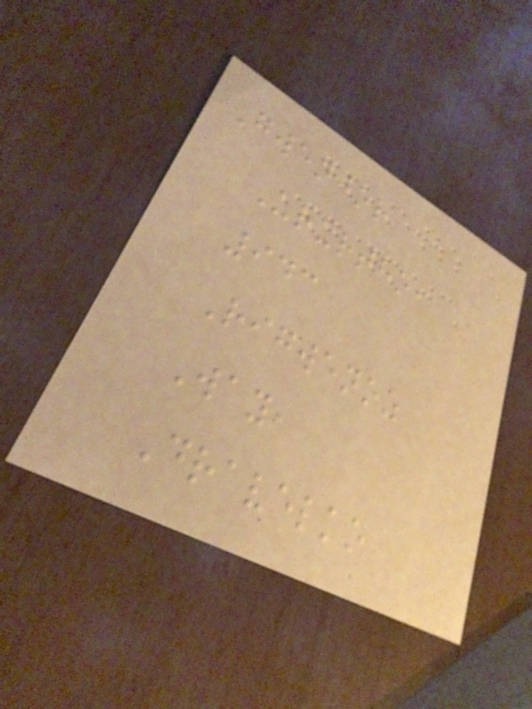Gwenjor
Ururtho,
943
Rigwenoz
Way,
Dravelko
